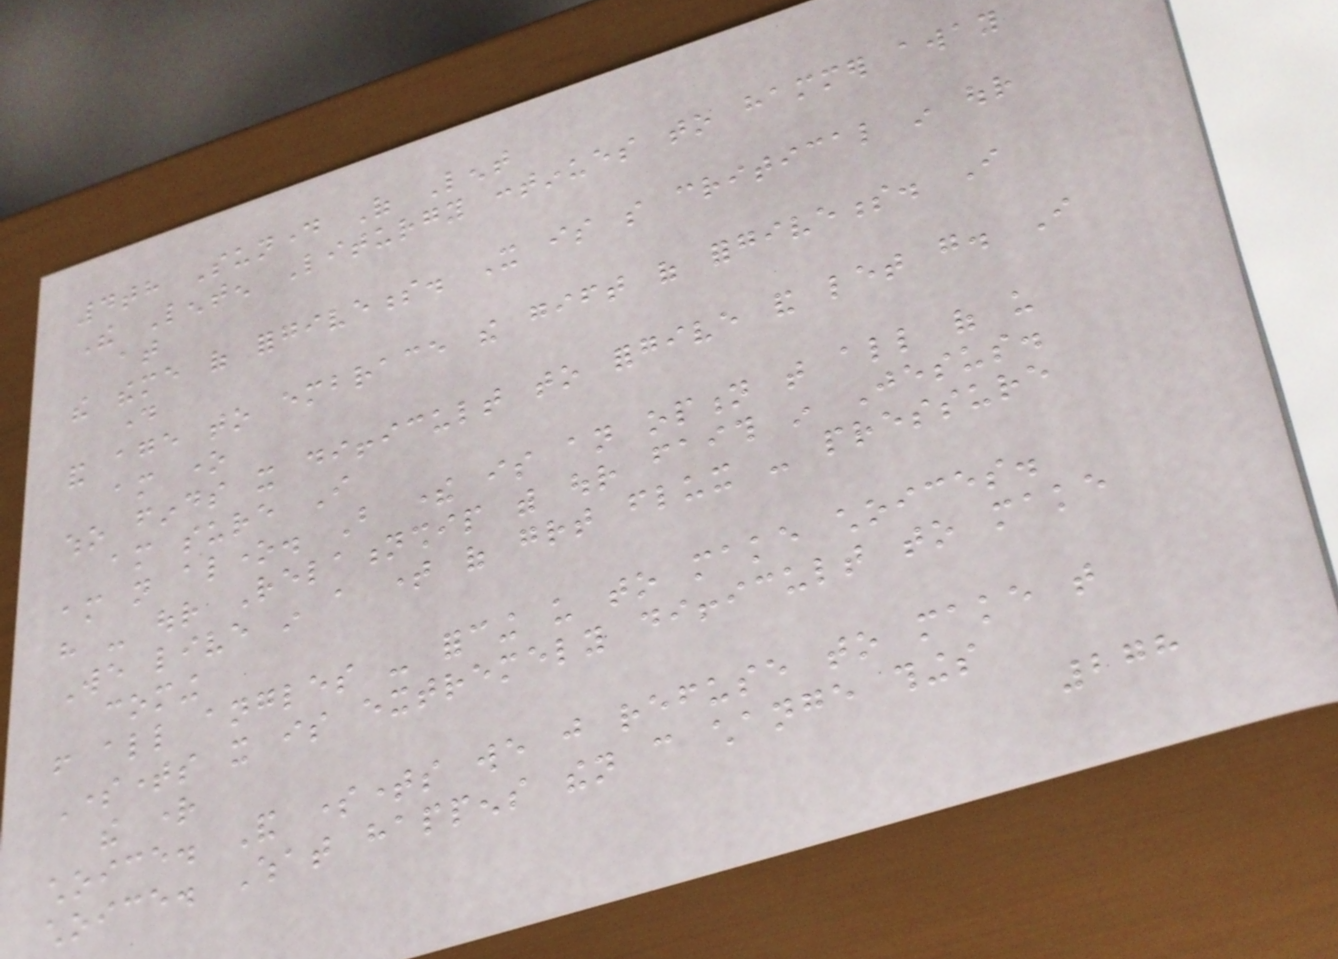4th Sunday Of Lent
The Lenten Liturgy continues to hammer away
at
the theme of forgiveness. It is so critical in our
day
and age to embrace the gift of forgiveness. I
am one
who finds it difficult to forgive and let go. I
am sure I
am not alone. But there is an option that all of us
have - our Relationship with our faith in Jesus.
We live in a time of great flux - pressure
coming
from all angles - forcing us to make choices.
Sometimes it is extremely difficult to make
the right
choice. And sometimes we just refuse to make that
choice. What happens then can change things
278
